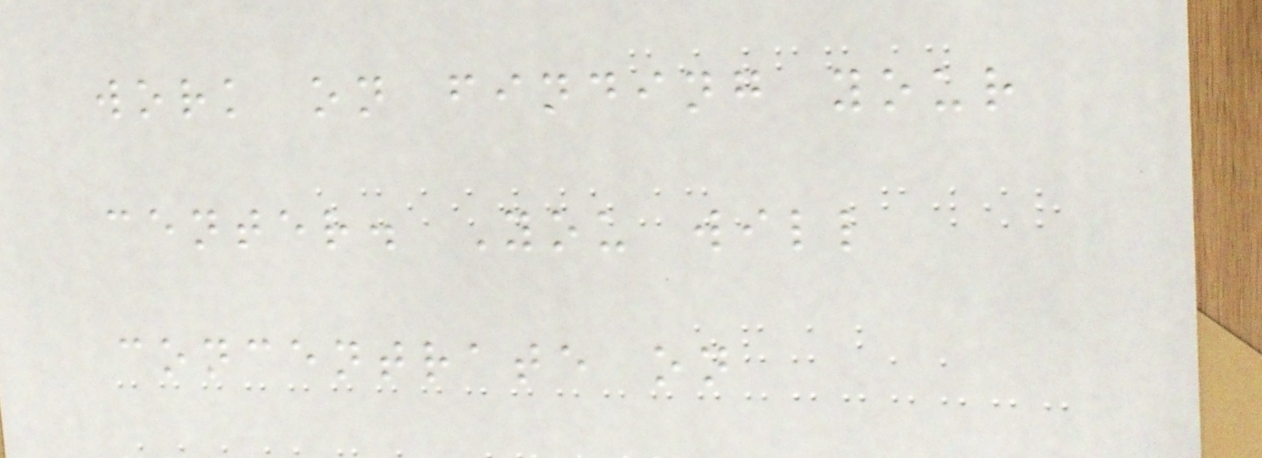work on finding your
center. You will
concentrate on
